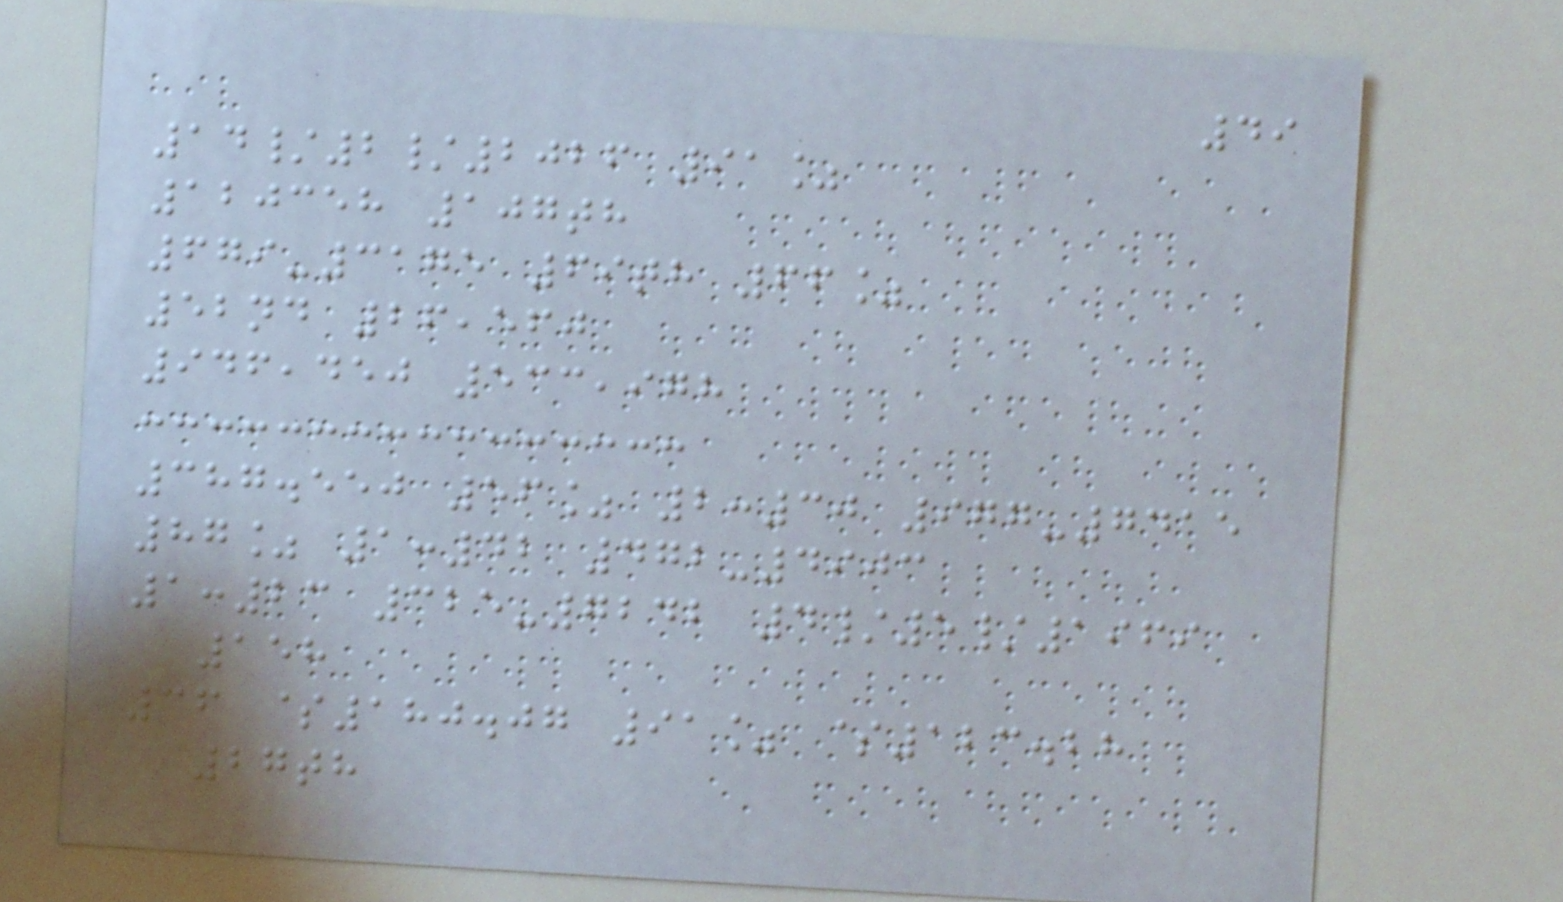49
14/2/2026 91%
120358 107th
679-3175 69th 66%
52nd 26,560
946,450 533,978
387.550 56% 2:30 977-7415
87% 1:42 472-4903
1:23 325-7242 4/5/1969
158
36 $180.07 91% $123.28
27th
